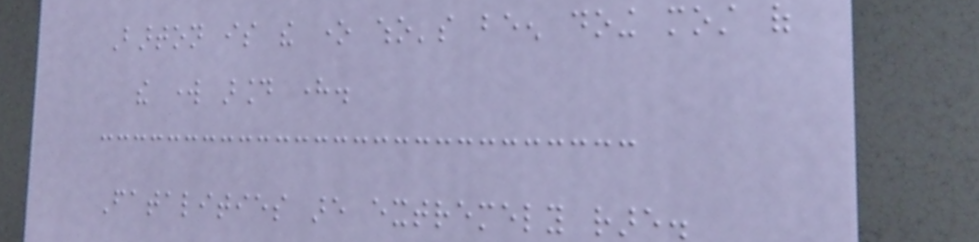Barton is the one who's been doing most of
the work around here.
Fatalities are extremely rare.
